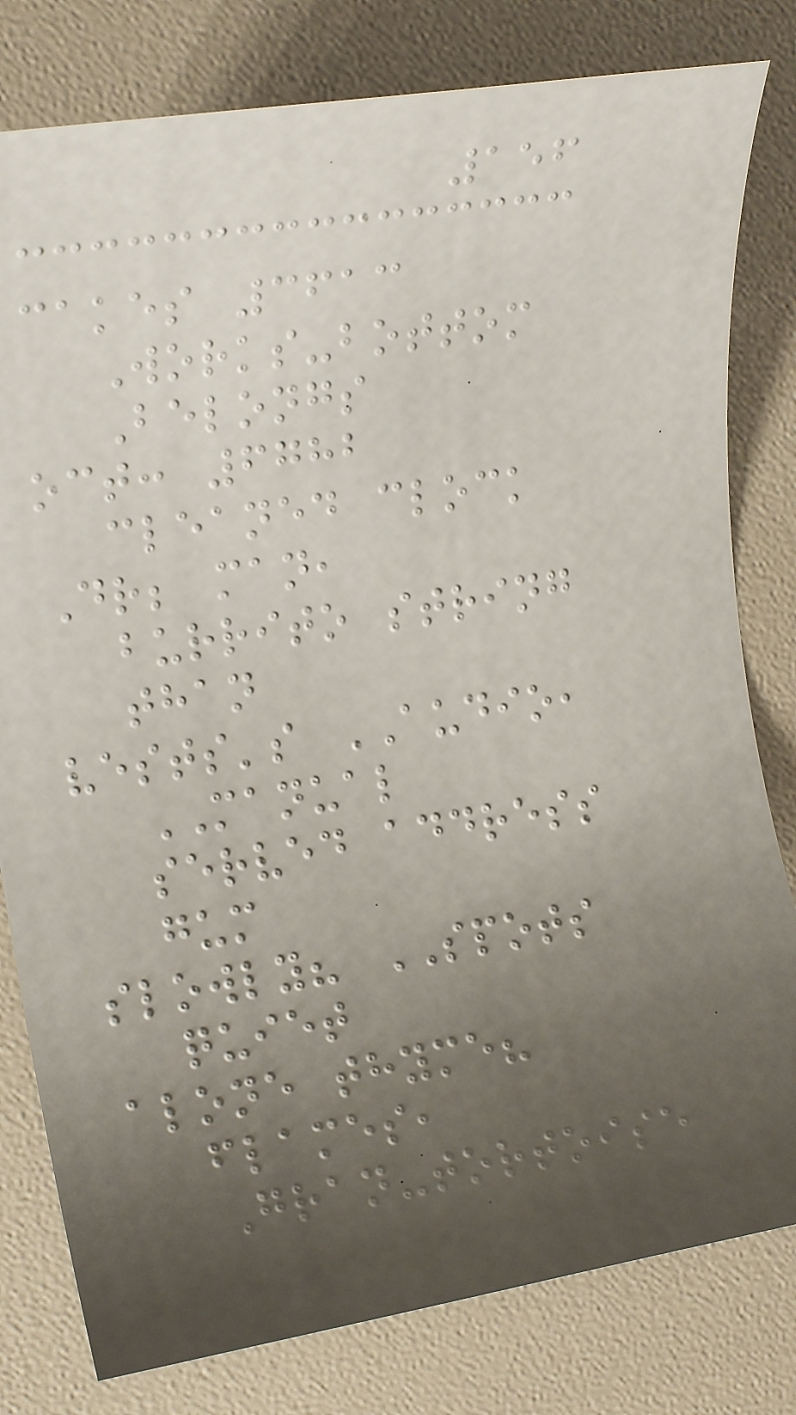156
cakes 3613
Works-bottom
Belongs
oct: 6782
cleaned clock
Dr; man,
burrito string
than
vests's AUDIO,
MANUAL
served address
gum
slowly? SPOTS
quiet
alone thyme?
flames,
Gran-tortoise
